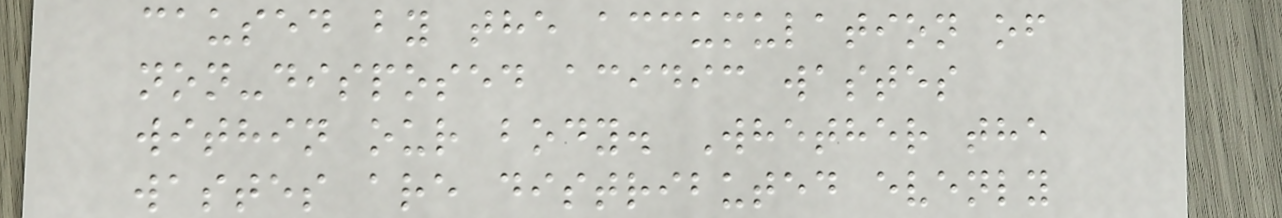caused by the accumulation of
non-disposed acidic wastes
within our body. Whether the
wastes are distributed evenly
